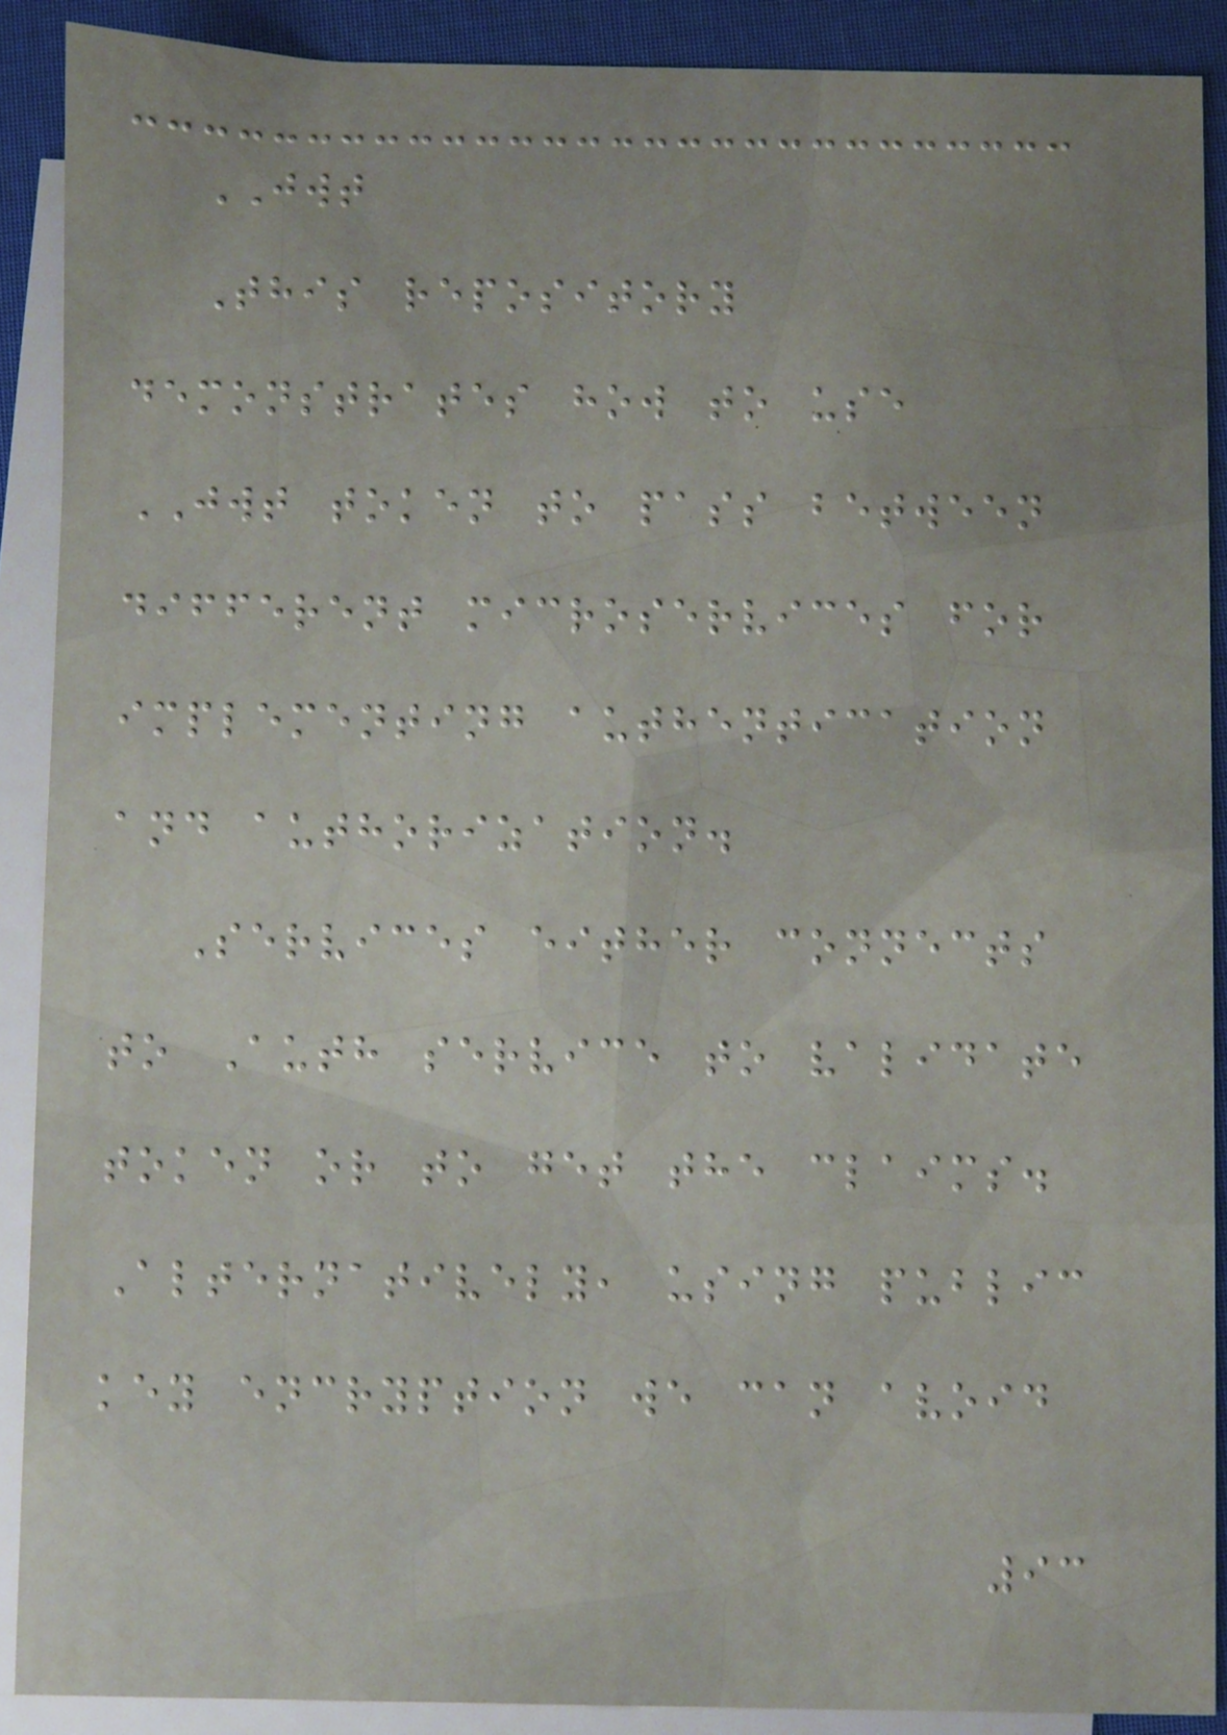JWT
This repository
demonstrates how to use
JWT token to pass between
different microservices for
implementing authentication
and authorization.
Services either connects
to Auth service to validate
token or to get the claims.
Alternatively, using public
key encryption we can avoid
93
